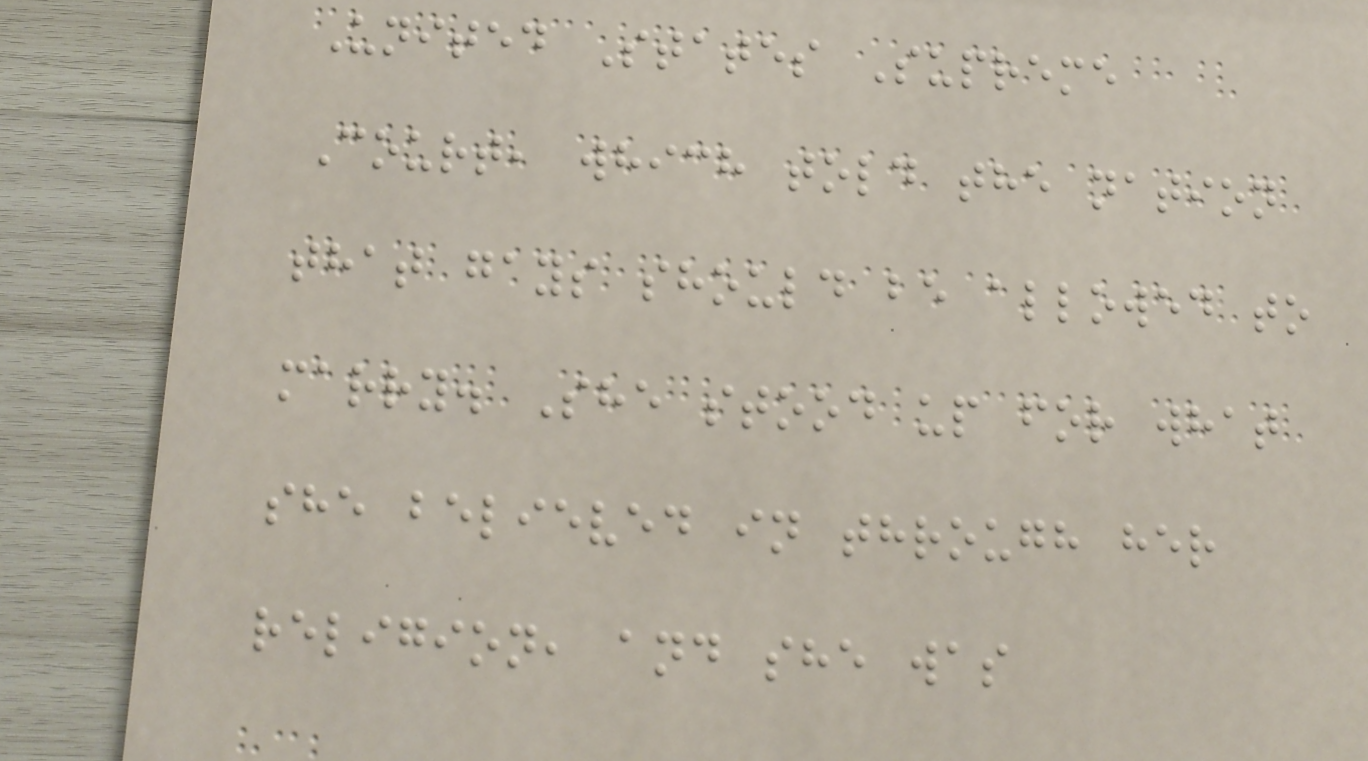United States Supreme
Court, which told the nation
that gays should be allowed to
marry. She stood up for what
she believed in through her
religion, and she was
